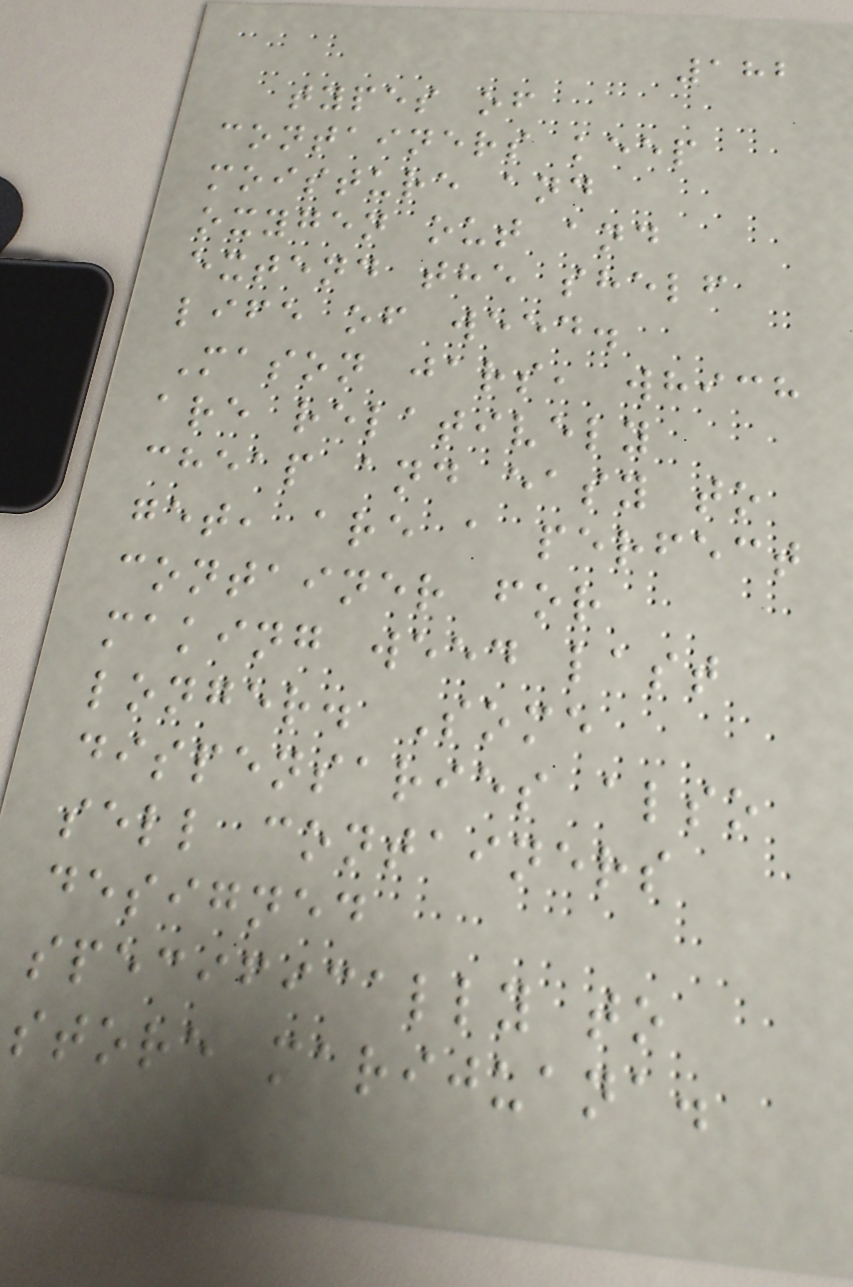182
types of
containers keep
moisture and
oxygen out and
extend the shelf
life of weed.
Mason jars, which
are relatively
cheap and easy to
get, are a perfect
container for
making weed last
longer. Some
dispensaries also
sell containers
designed
specifically to
store marijuana.
